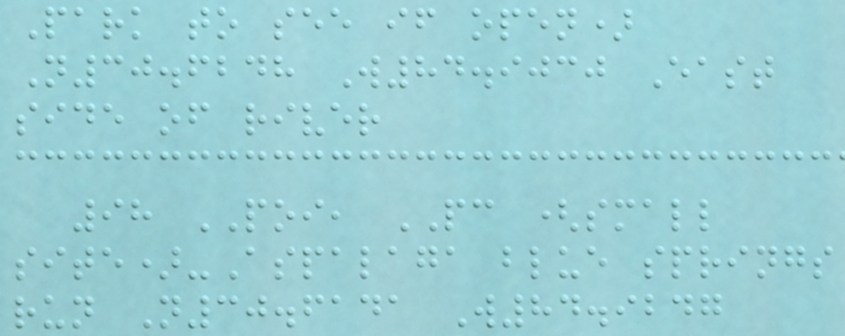Park to see if open)
N30.6248 W84.9030 East
side of river
98 POI, PC (small
site)-Aspalaga blue springs
run N30.6141 W84.9247
